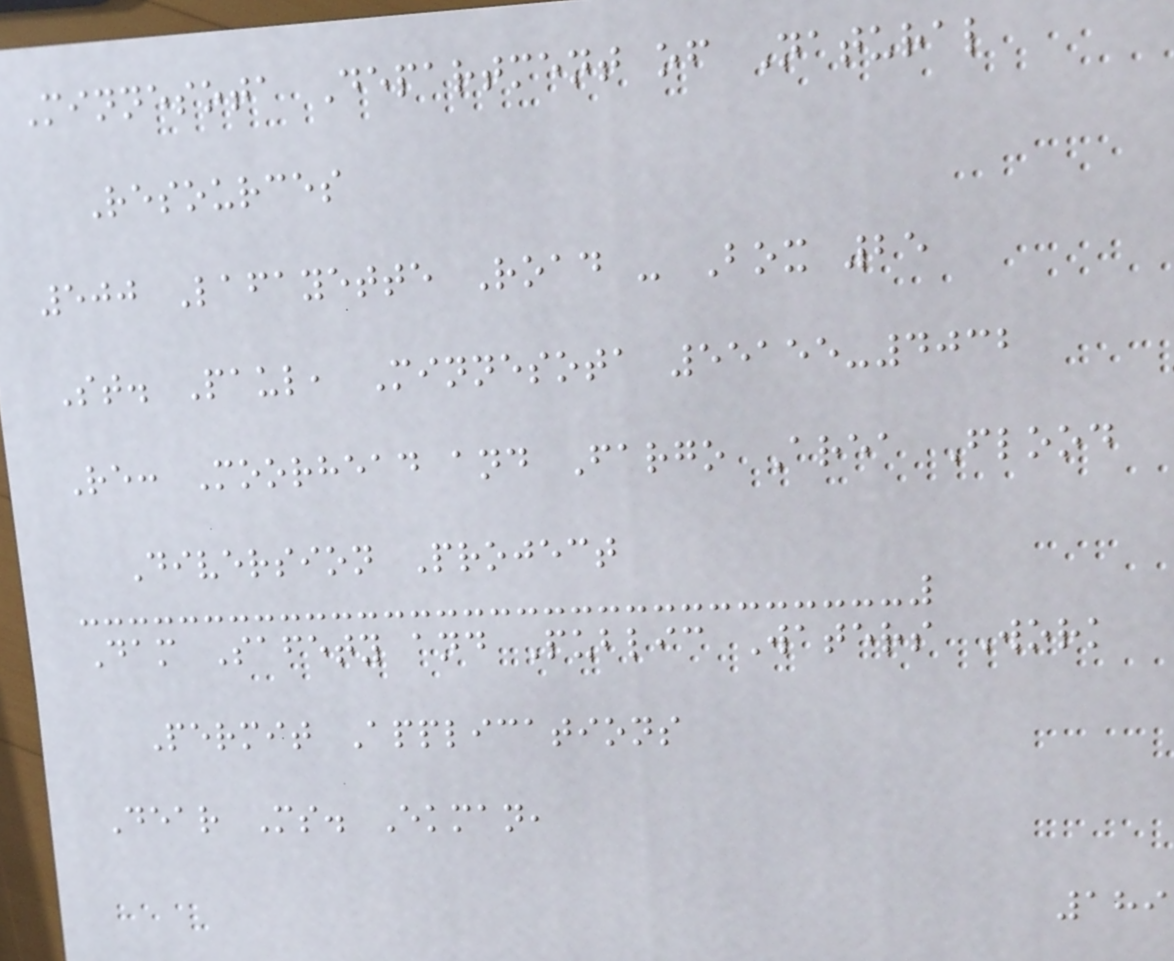Minnesota Department of Natural
Resources
500 Lafayette Road - Box 25
St. Paul, Minnesota 55155-4032
Re: Moorhead and Fargo Area Flood
Diversion Project
Dam Safety and Public Waters Work
Permit Applications
Dear Ms. Ekman,
189
